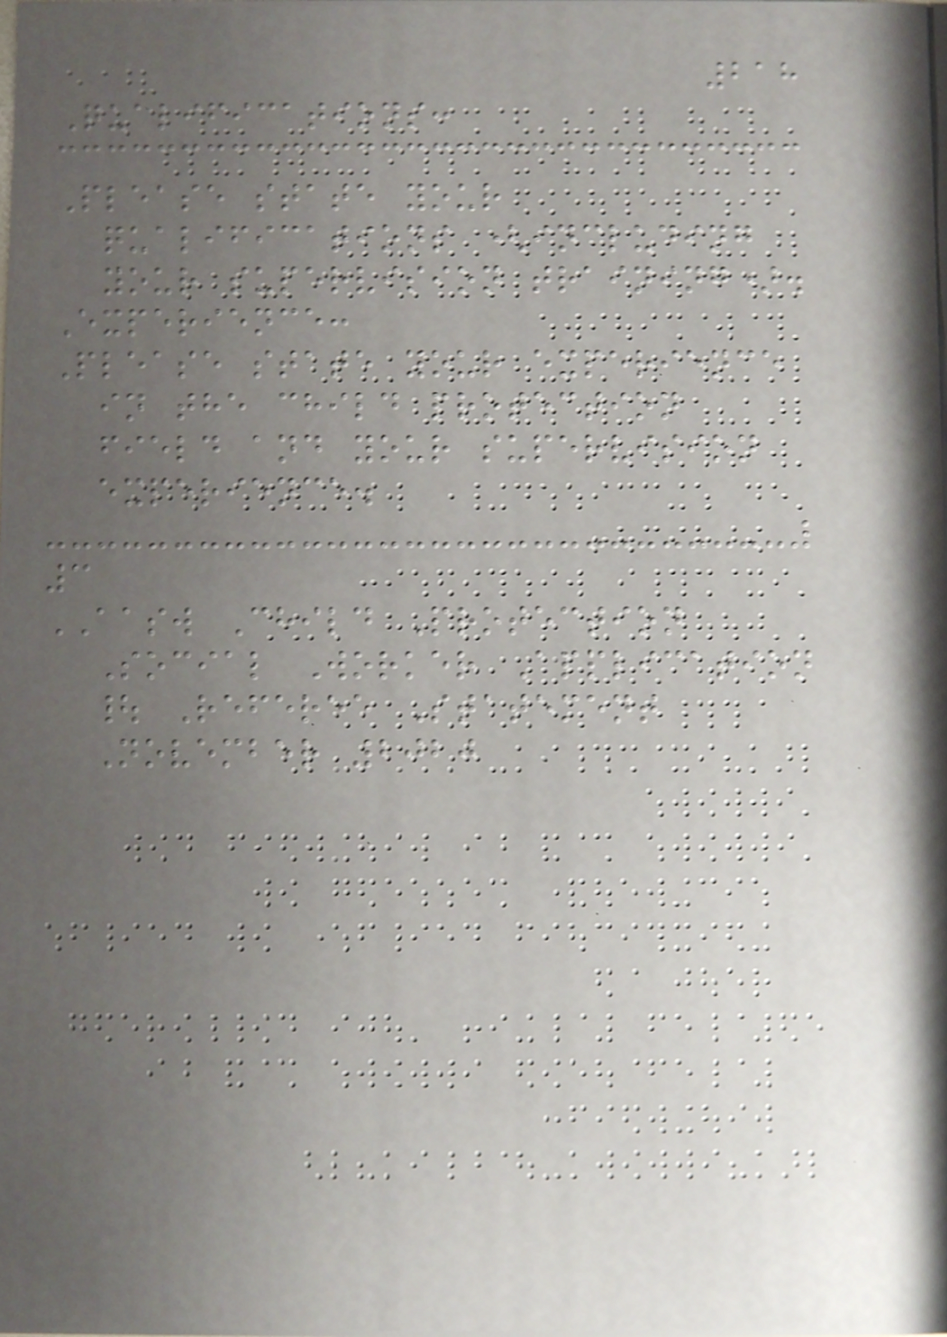218
Qualifications:
Please state your
qualifications (including
your supervision training).
Experience:
Please state your experience
in the child protection
field and your supervision
experience.
3
AASW Child Protection
Social Worker Application
| Referee Statement
November 2020
